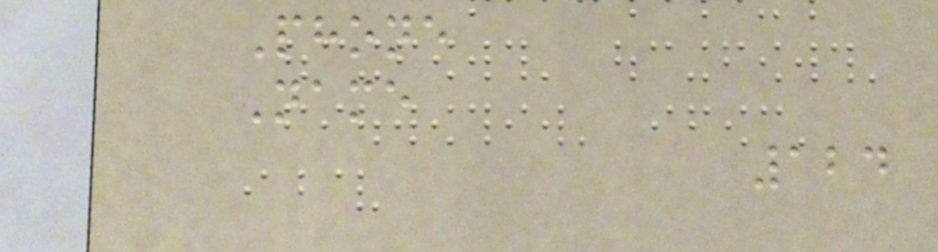Phone
Name
124
